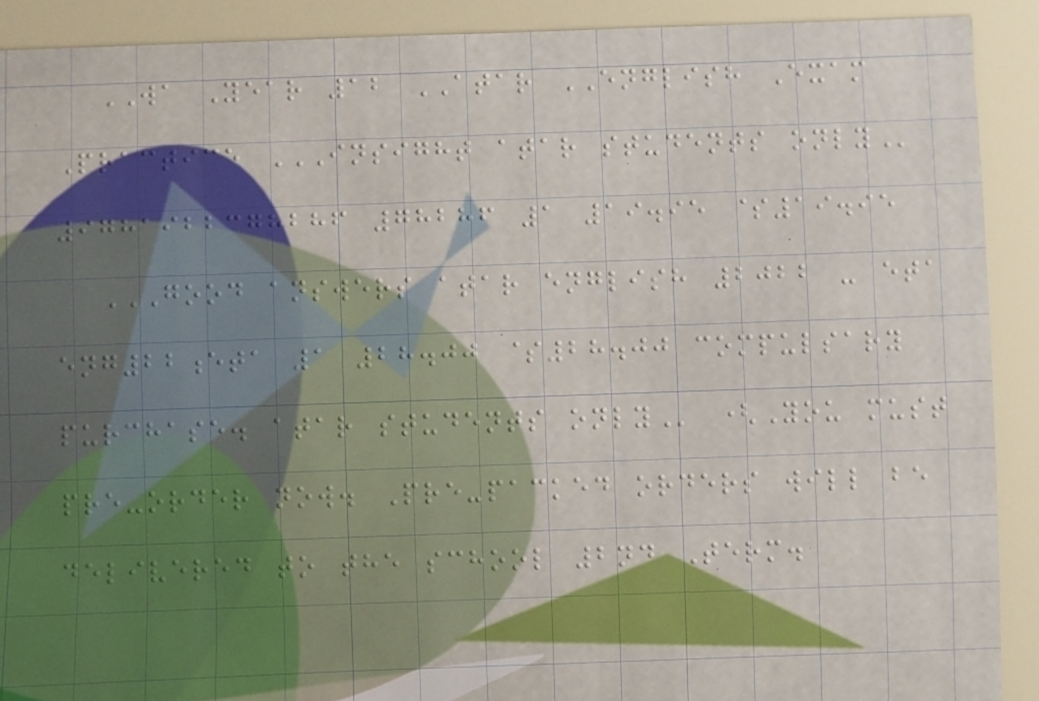WA Year 12 ATAR ENGLISH Exam
Practice INSIGHT ATAR STUDENTS ONLY
9781922378286 78286 1 19.95 $19.95
GOOD ANSWERS ATAR ENGLISH 2022 - ETA
ENG22ETA 1 28.00 $28.00 COMPULSARY
PURCHASE. ATAR STUDENTS ONLY (You must
pre-order now. Pre-packed orders will be
delivered to the school 2nd Term.
